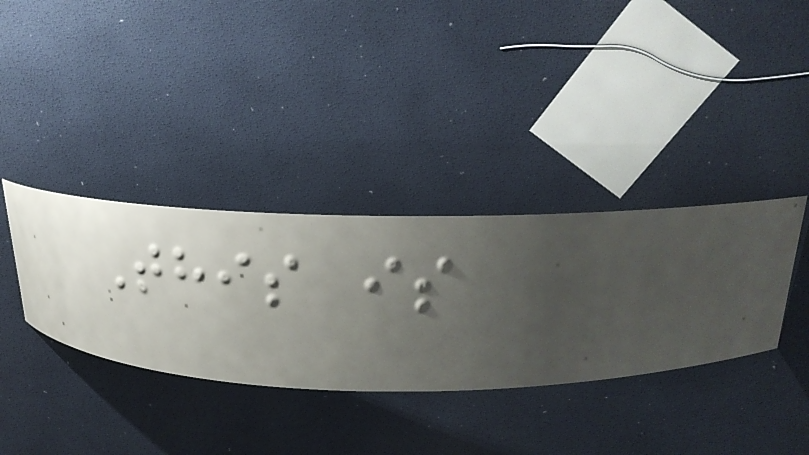This is
